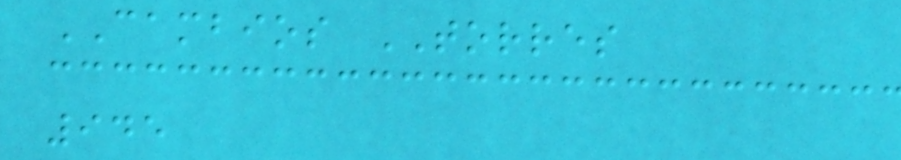CAMBIOS TORRES
945
